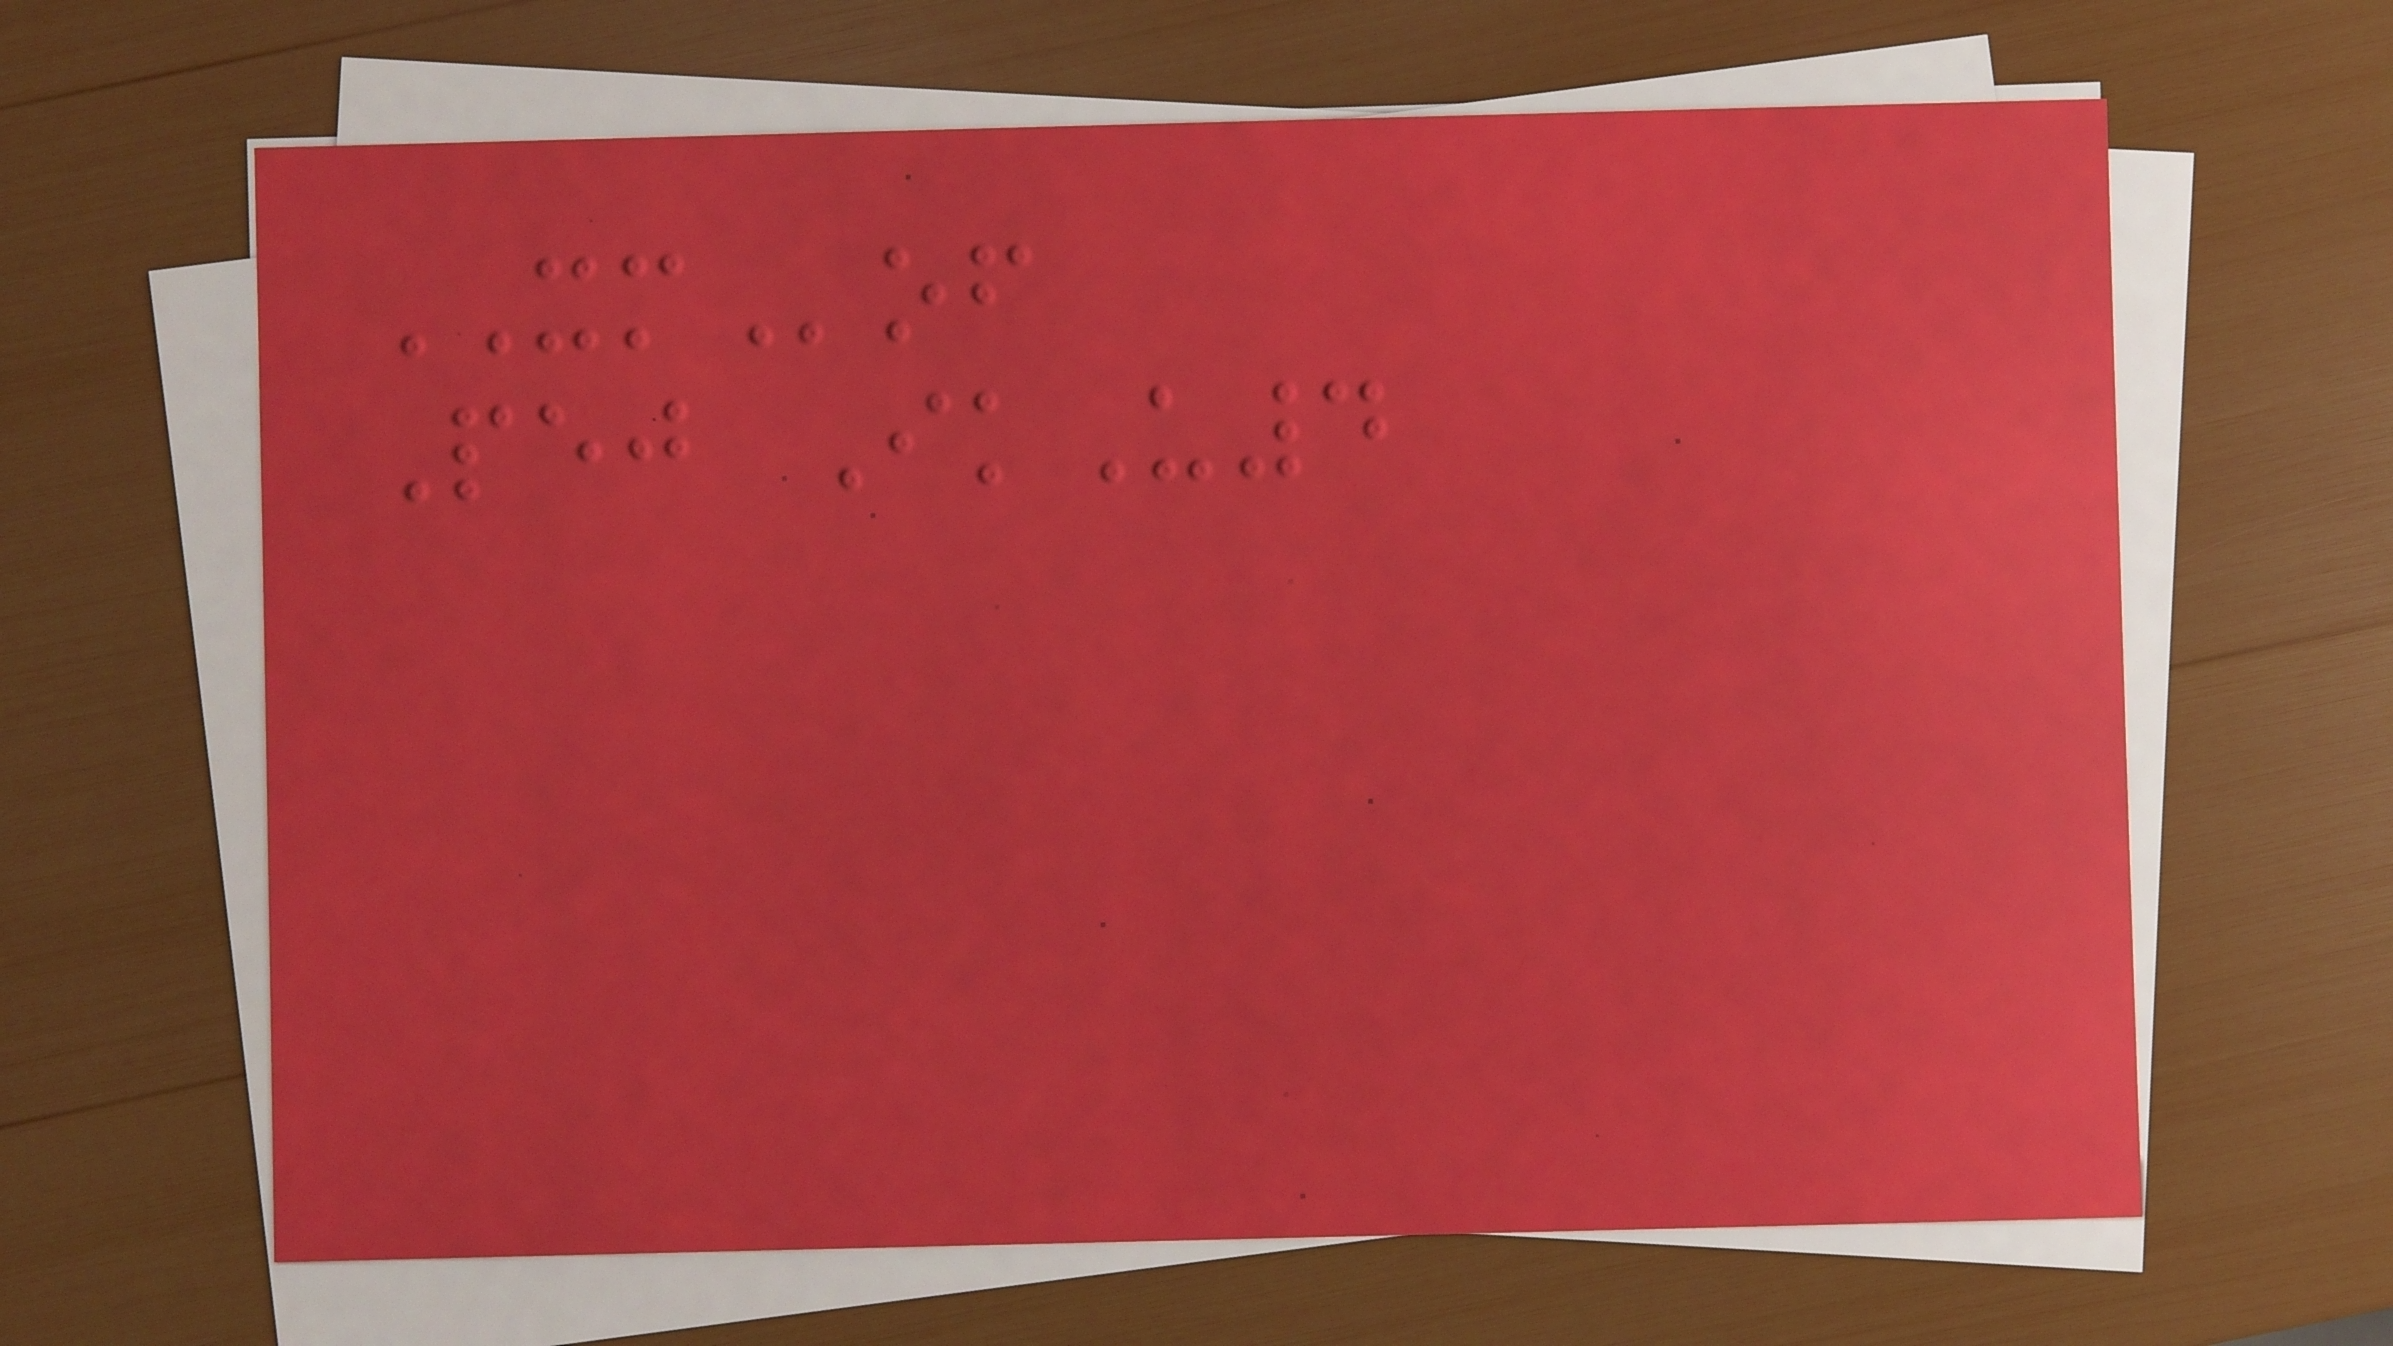XMof
Pej IkU4
